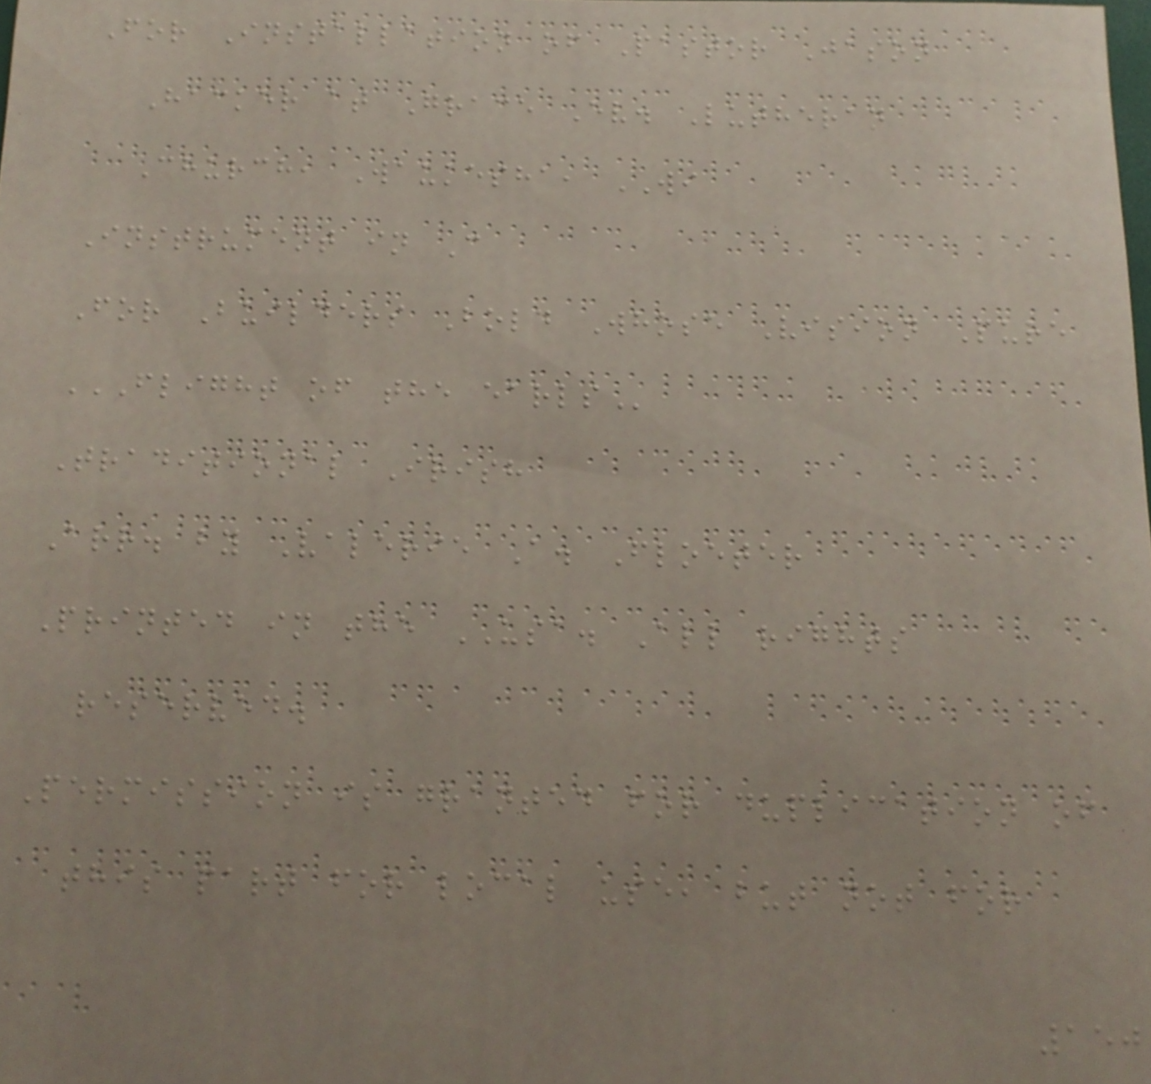For Installation of Pastor Jason
Hacker at Grace Ev. Lutheran
Church, Waukesha, WI
Instrument in C
For Builders Bold Whose Vision Pure
FLIGHT OF THE EARLS
Traditional Irish
Arr. by Valerie A. Floeter
Printed in the USA. All rights
reserved.
Permission is granted for duplication of
this part for local use, but not for
150
